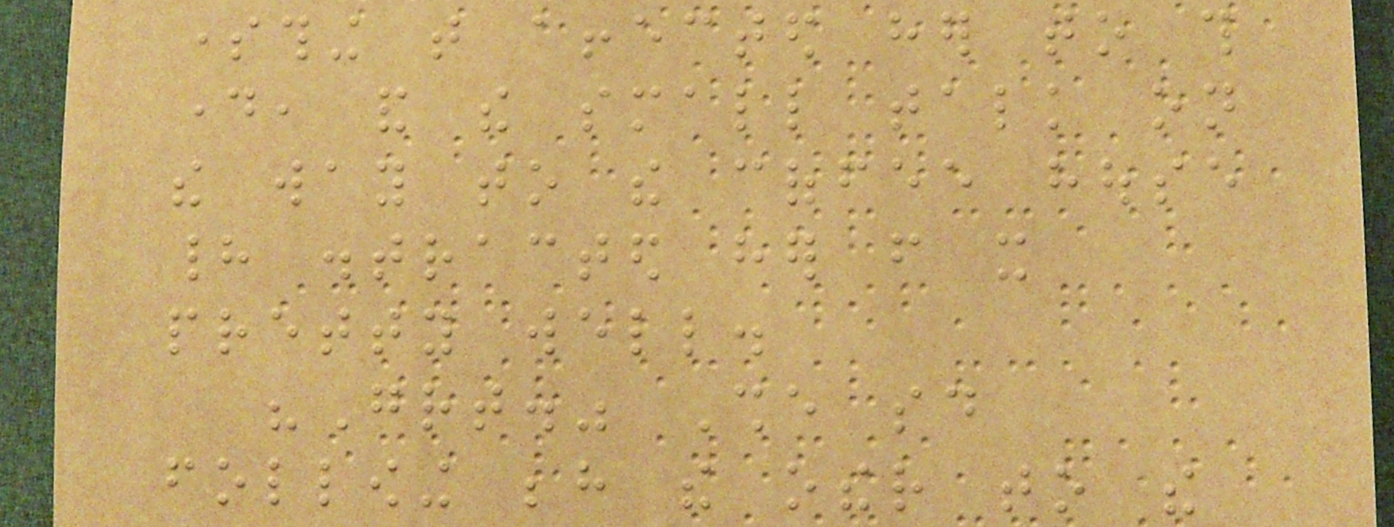something that affected her to this
day, and the small talk on
the way to the coffee house
had distracted her from it
pretty well.
"Great." She said
following behind the other to the
